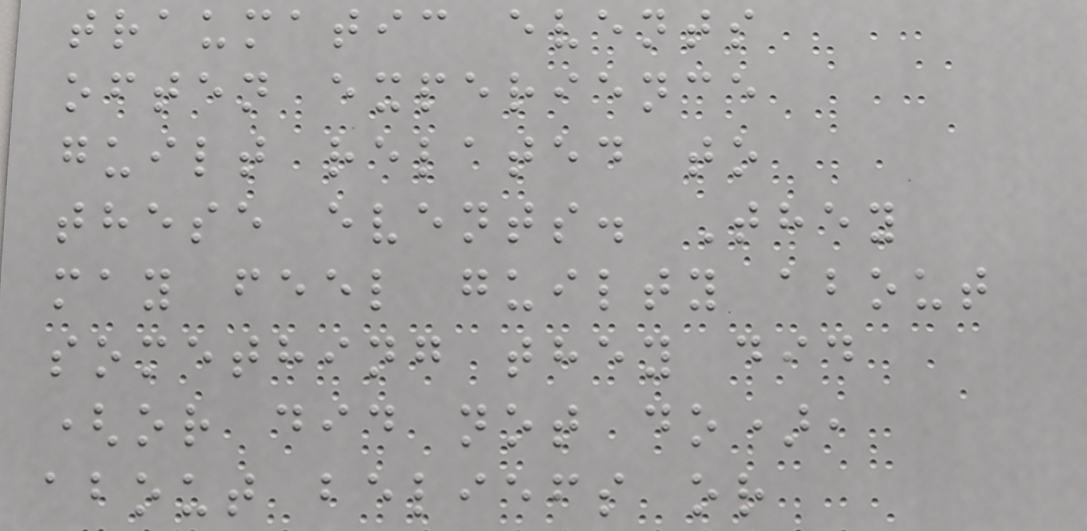traumatic events
often experience
guilt related to
these events. They
may feel guilty about
something they did
(or did not do),
about beliefs or
